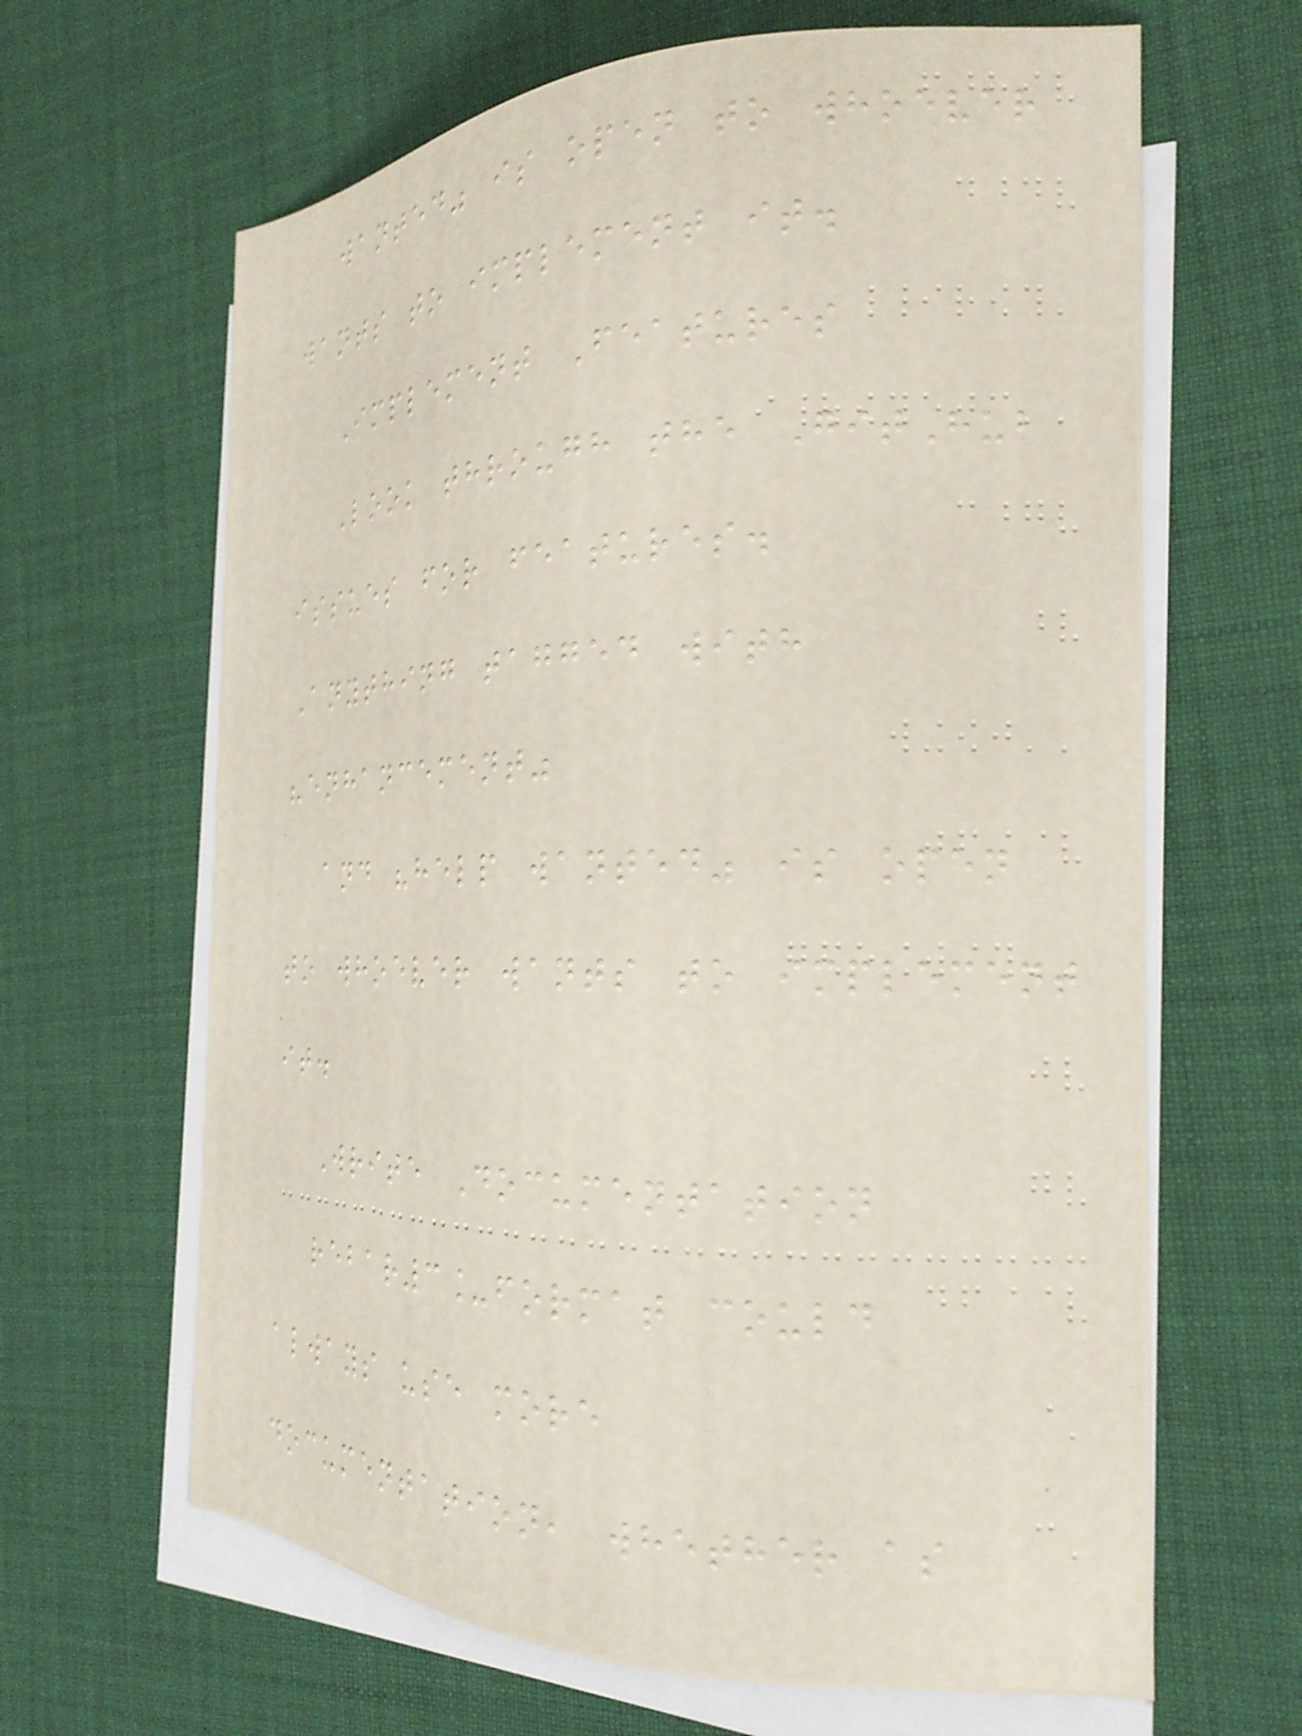wanted" is open to whoever
wants to implement it.
Implement Features
Look through the GitHub
issues for features.
Anything tagged with
"enhancement"
and "help wanted" is open
to whoever wants to implement
it.
Write Documentation
rebar3_format could
always use more
documentation, whether as
